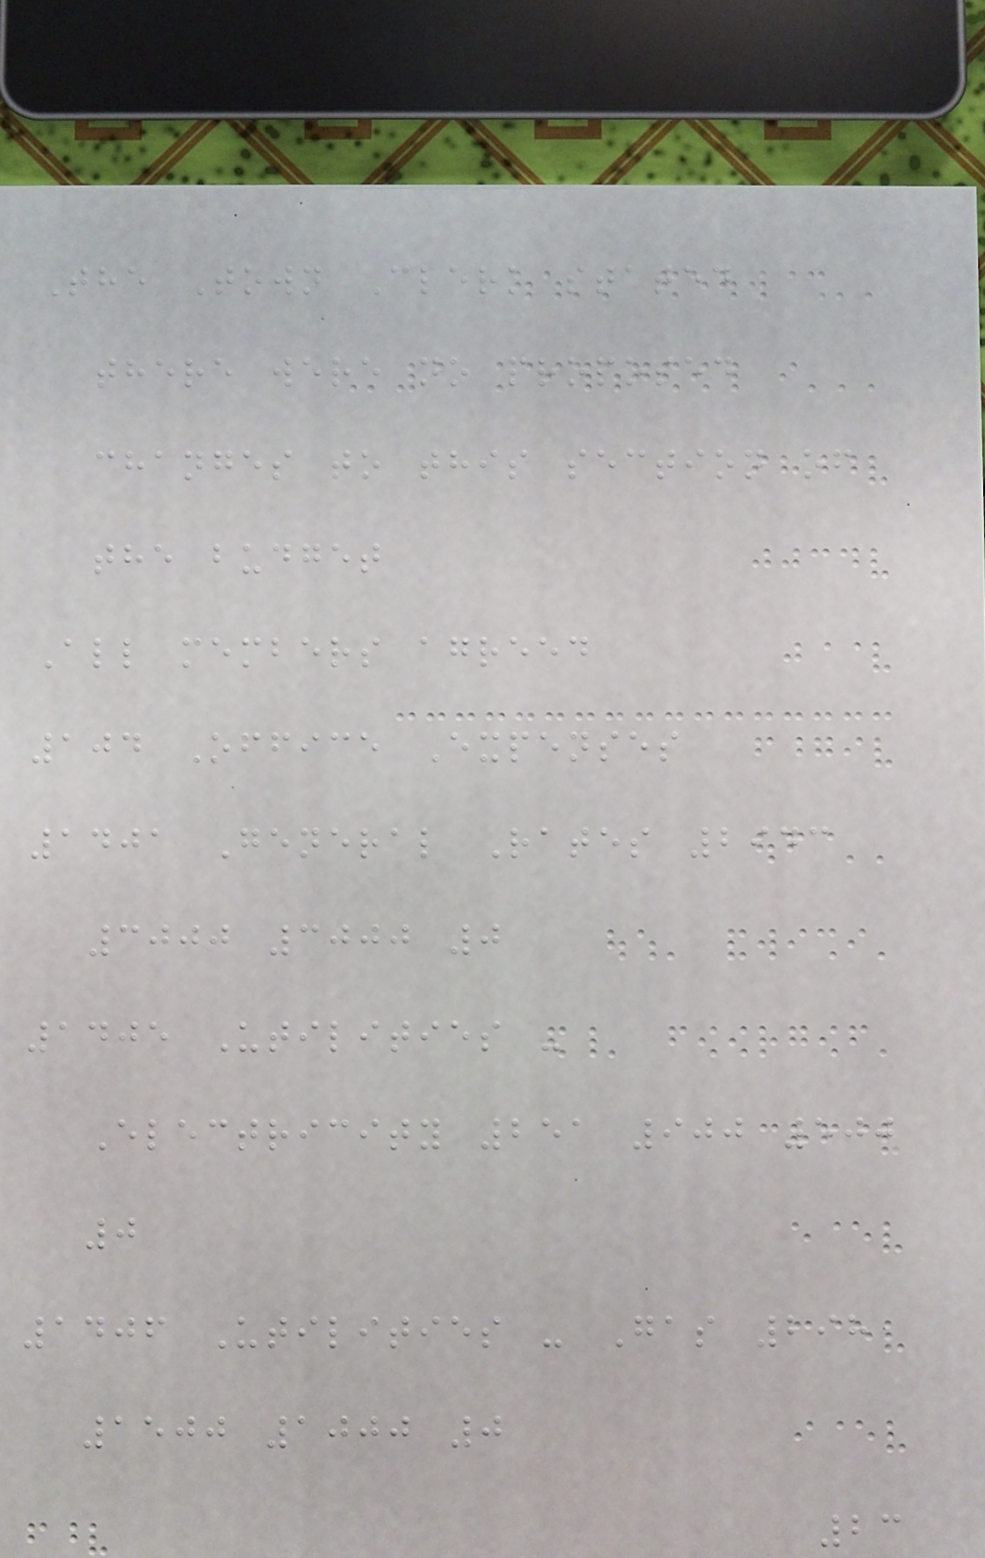The Town Clerk stated
there were no proposed
changes to this section of
the budget
All members agreed
104 Office Expenses
1401 General Rates 2943
3000 3000 0
1405 Utilities -
Electricity 251 900 500
0
1406 Utilities - Gas 298
1500 1000 0
23
